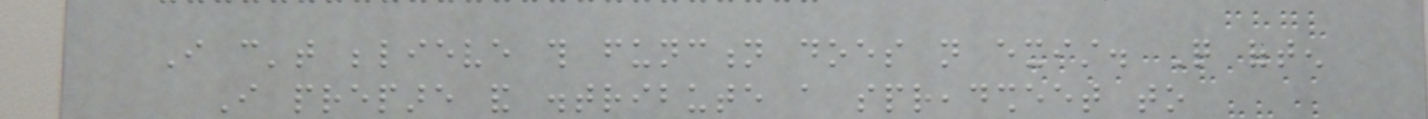I can't believe this function does not exist. Quite often
I prepare and distribute a spreadsheet to
